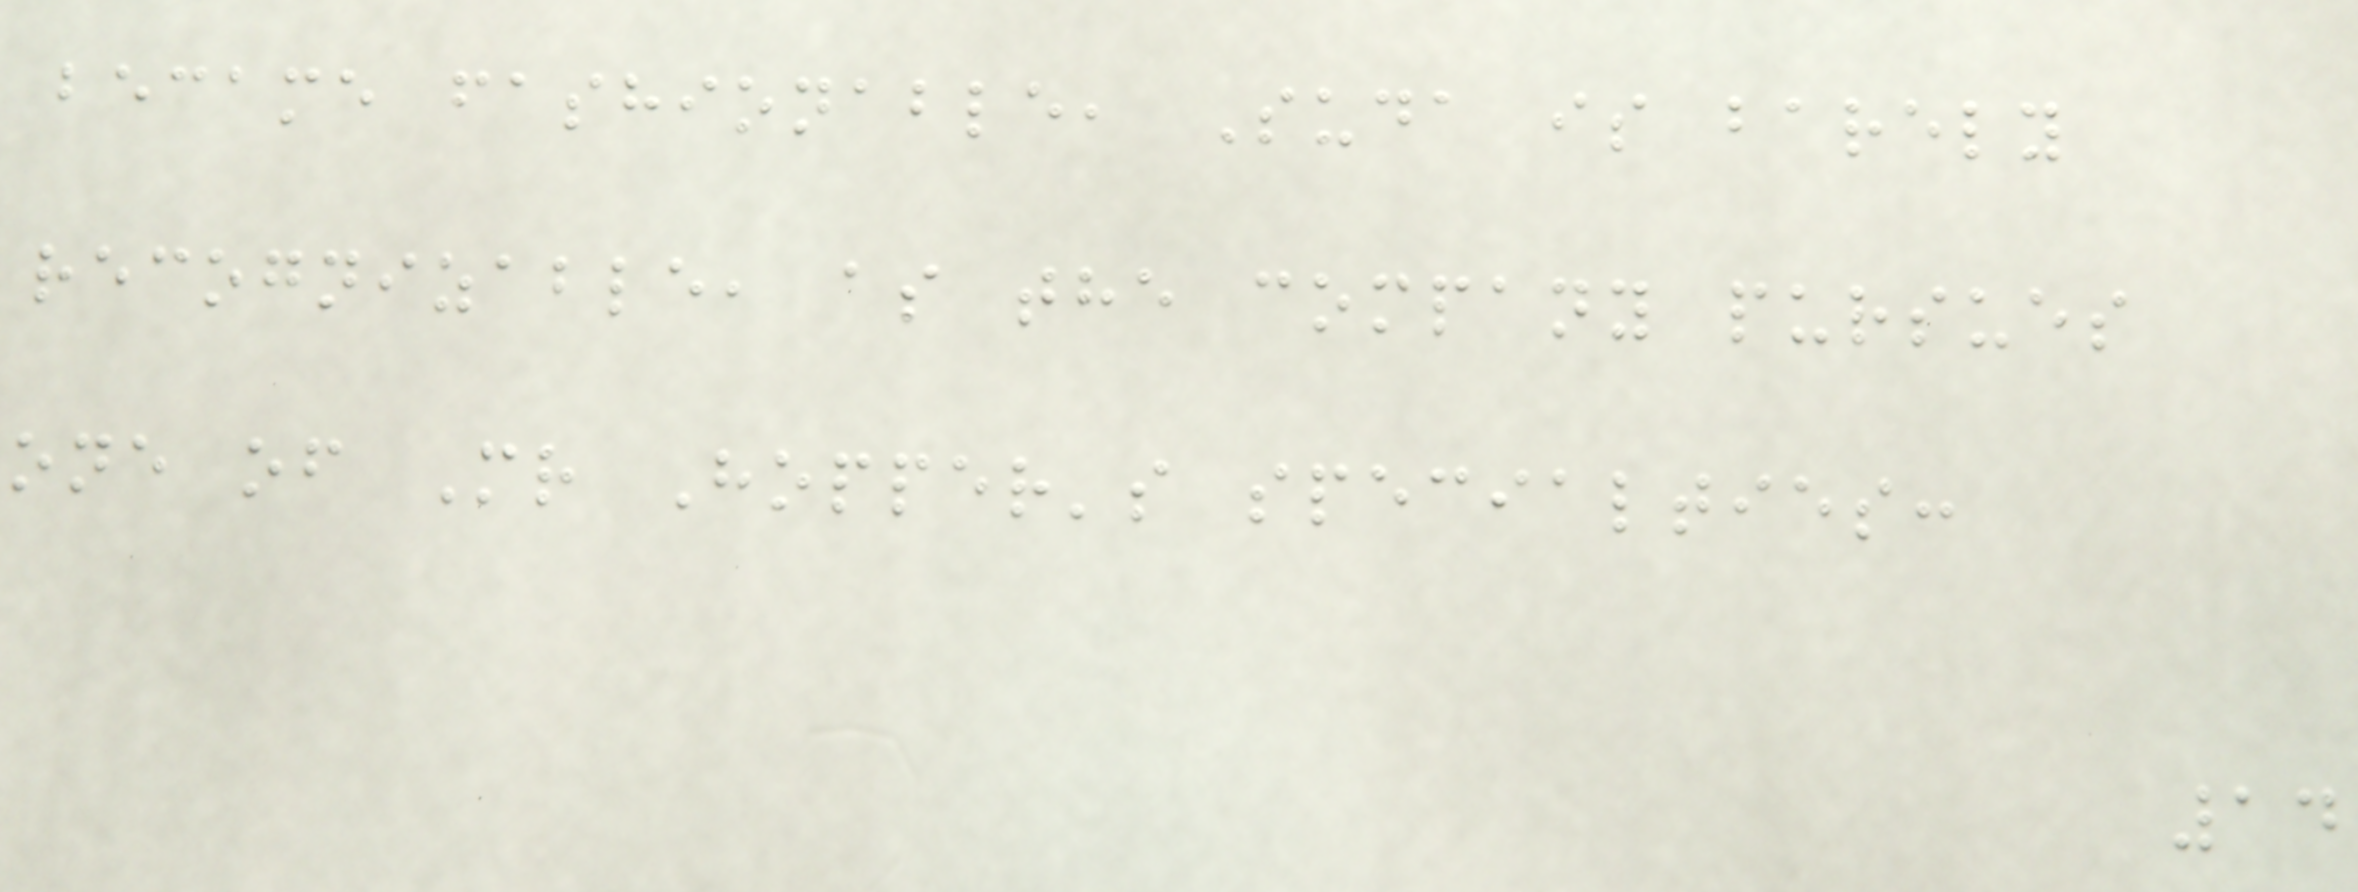became fashionable, Suda is barely
recognizable, as the company pursues
one of Mr Hopper's specialties:
14
